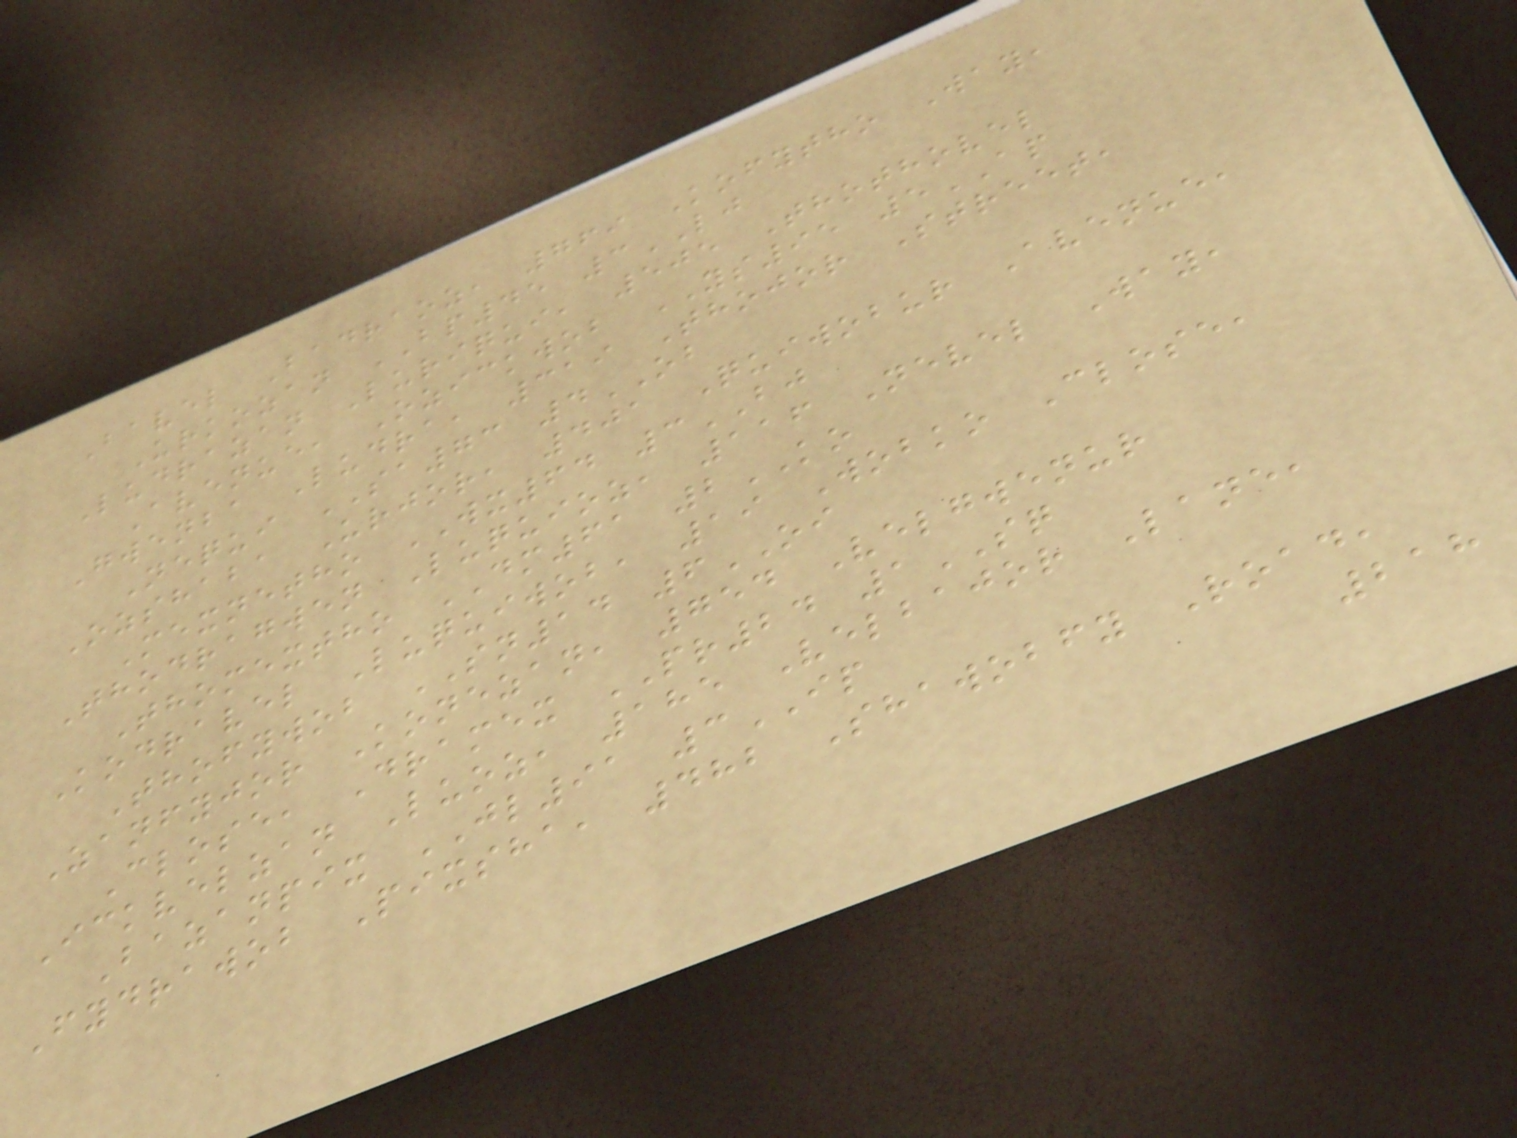Bavel Badraoz, 769 Kofytho Way,
Urkozan BP45 3LJ
Ludrazan Luriqui, 505 Thothovel
Avenue, Ozickwob YS95 5AP
Gwenba Ludra, 319 Thojor Street,
Nequi SA73 4OB
Ozshaba Urjor, 401 Quiwobur Avenue,
Mexnetho WX64 3BJ
Thodragwen Luquioz, 116 Nevel Way,
Thomextho DM61 2KO
Kodravel Luquiwob, 19 Wobko Close,
Thofywob SN14 6OI
Zanfyjor Konezan, 754 Velgwenur
Close, Dramex PR24 1SQ
Ickvelzan Luoz, 185 Velbajor Lane,
Bazanpix JL91 3IP
Fydrawob Pixsha, 482 Shawobfy Road,
218
